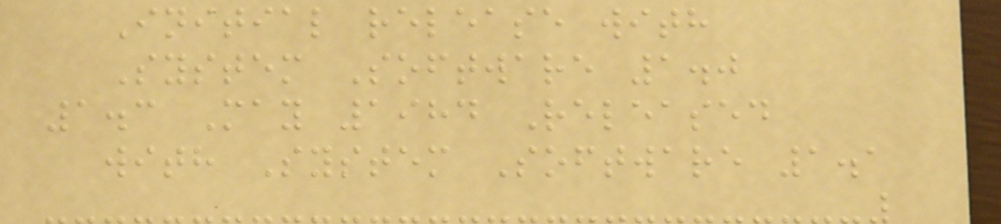Initial release with
System Software 1.0
1.3 May 1984 Released
with System Software 1.1
